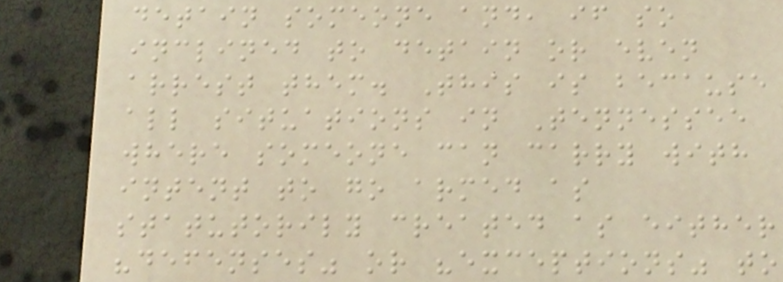detain someone and, if so
inclined to detain or even
arrest them. This is because
all situations in Tennessee
where someone can carry with
intent to go armed as
statutorily created as either
"defenses" or "exceptions" to
